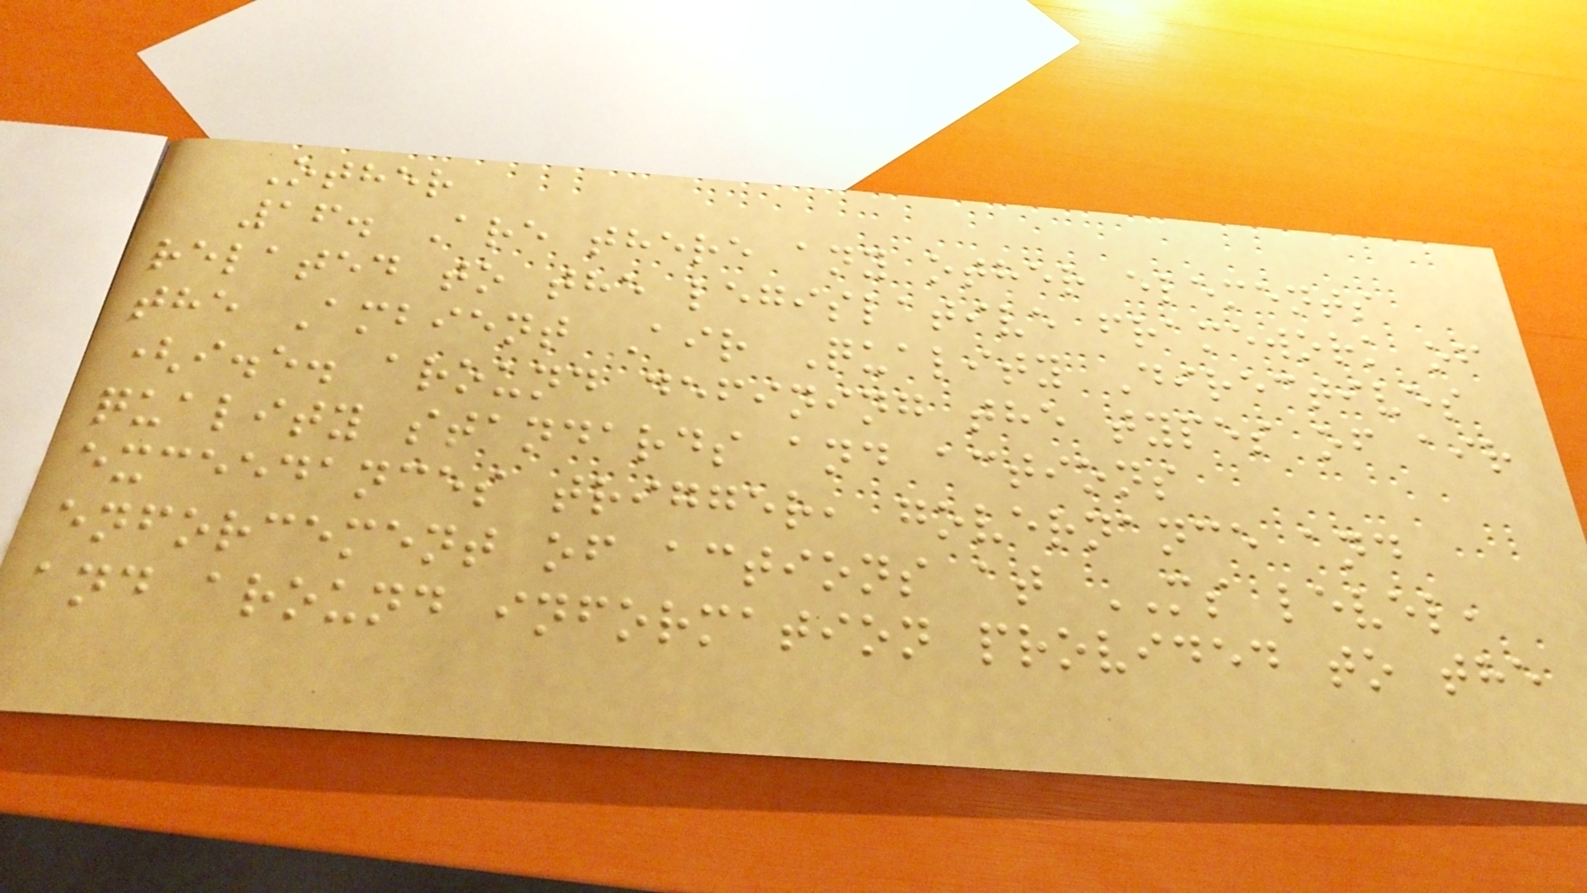Other
16. Are there any other elements
related to the legislative framework of
the Ambient Air Quality Directives
(i.e. around defining the types of air
quality standards and actions
exceedances trigger, governance and
enforcement of actions at MS level,
and around information provided to the
